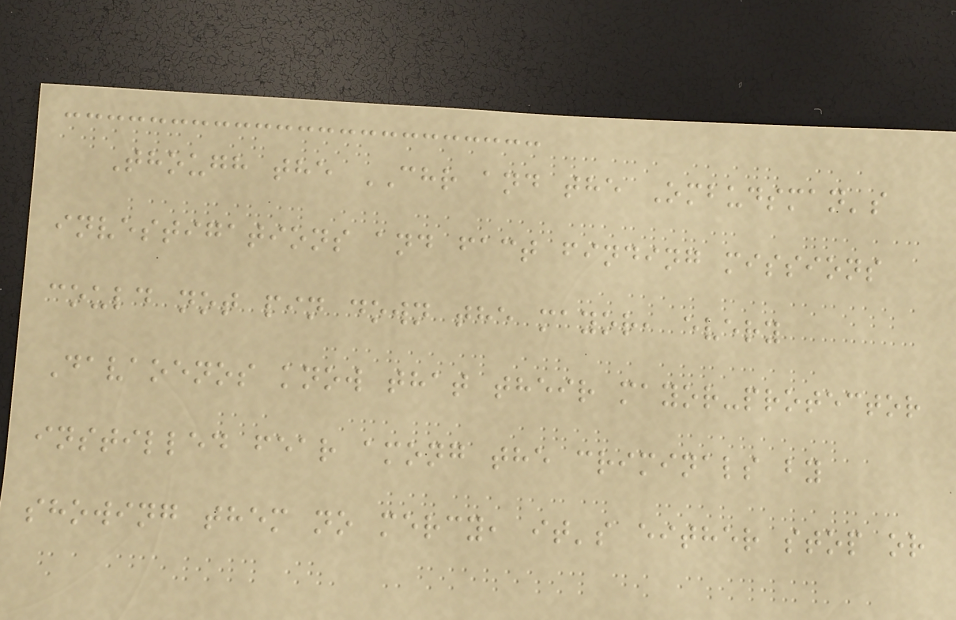Though the CHR and the Ombudsman's
investigations and fact finding missions
could not pin down the mayor, every
Davaoenos know that their mayor-protector
instilled fear among the criminals by
showing them no mercy, it's either stop or
